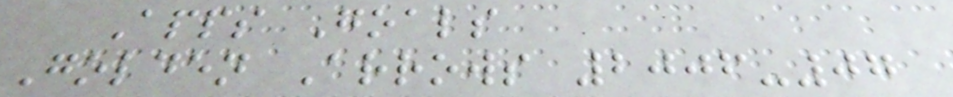Apps Goals
Golden Arrows 2006-07
